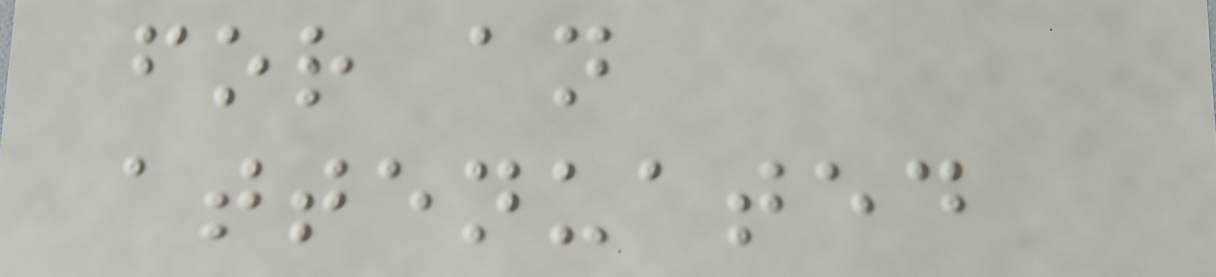for an
attenuated
